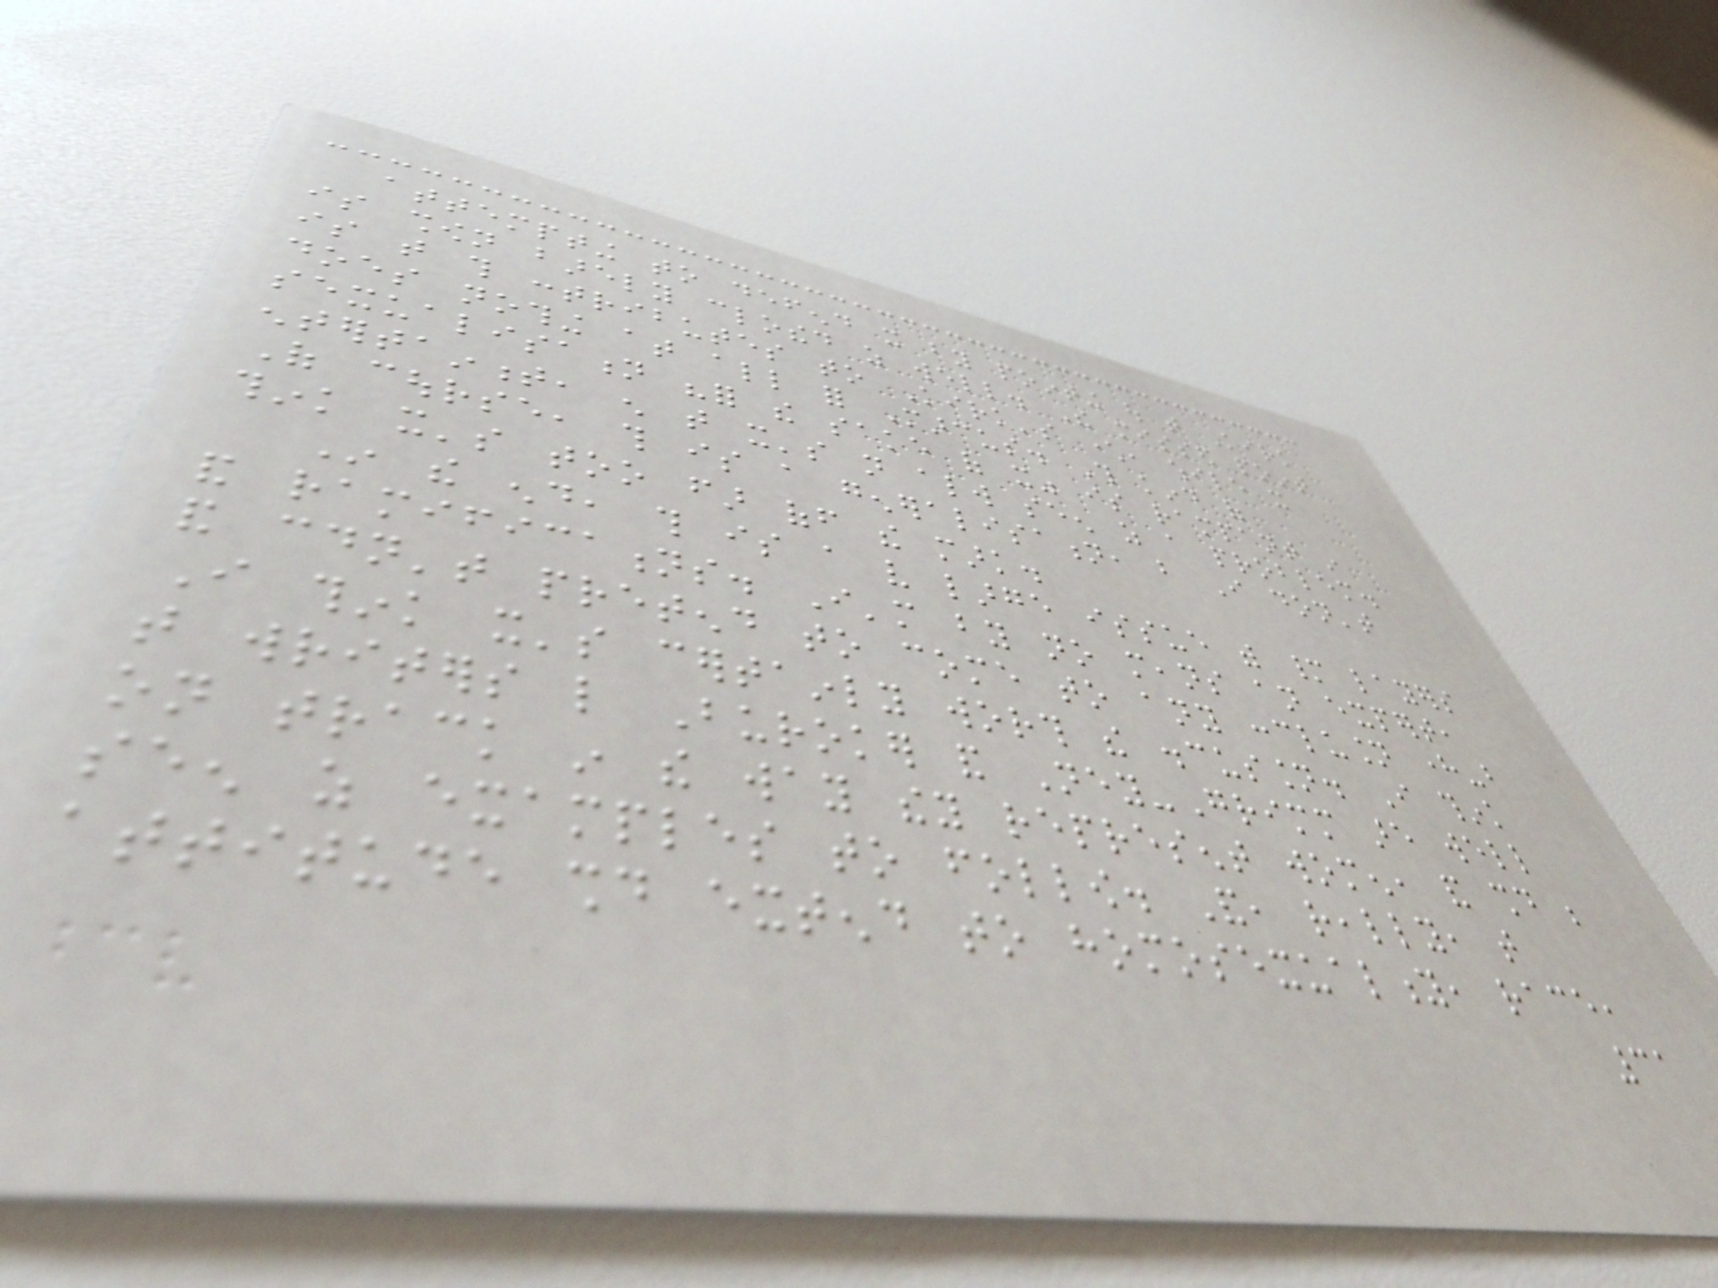attempting to defend it by pointing out that Kirk
is shown barely clothed as well. The missed point
is that this contributes to Kirk's character, while it
does nothing at all for Marcus. This kind of
sexualisation "for the sake of it" is rampant in
entertainment, enough that it's not always seen as a problem.
Of course, this is a generalisation, but I don't
think it's too far off the mark.
In the end, this is a very large issue with many layers
and ramifications. I'm by no means an expert,
and couldn't pretend to come to any conclusion here-but
I think it's certainly worth the discussion. I think
that writers like Buroker and Ney-Grimm are well
on track in the way they represent women, and should be
seen as examples to follow. And, really, that
attitude should extend to homosexuality, race,
31
